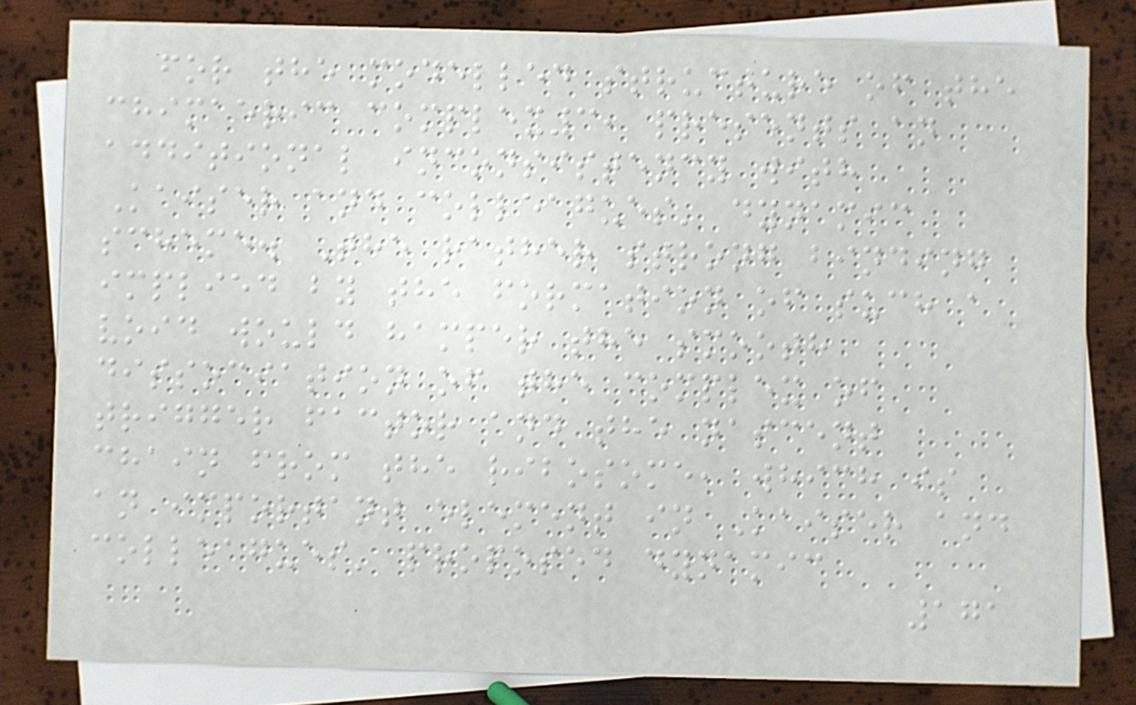for the modelled structure of the
chimaeric complex3, presents an
additional inconsistency with
Kaiser and colleagues' dynamic
scheme. The rather strong binding
implied by the formation of such a
void would hamper the smooth
dissociation of the complex of
trigger factor and the nascent
chain from the ribosome, which is
an important element in Kaiser and
colleagues' proposed dynamic
171
